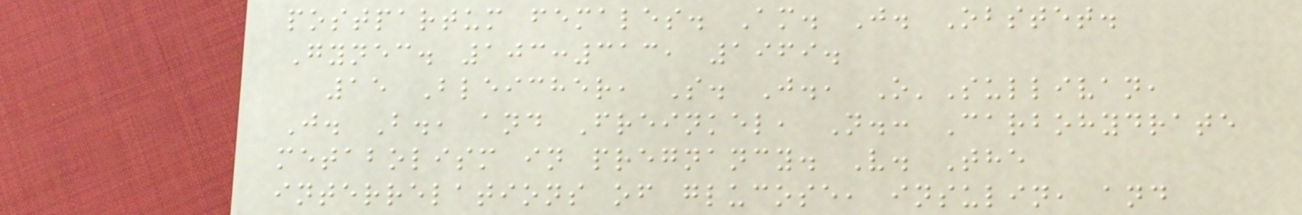postpartum females. Am. J. Obstet.
Gynec. 103:313, 1969.
15 Bleicher, S. J., O'Sullivan,
J. B., and Freinkel, N.: Carbohydrate
metabolism in pregnancy. V. The
interrelations of glucose, insulin, and
